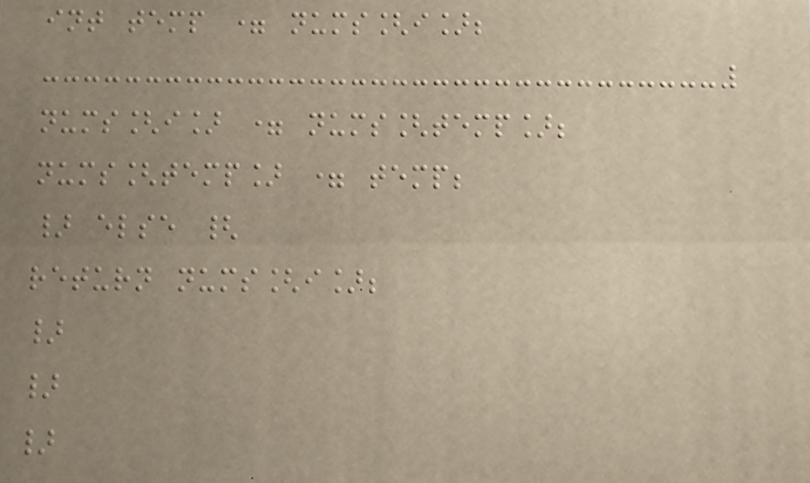int temp = nums[i];
nums[i] = nums[temp];
nums[temp] = temp;
} else {
return nums[i];
}
}
}
